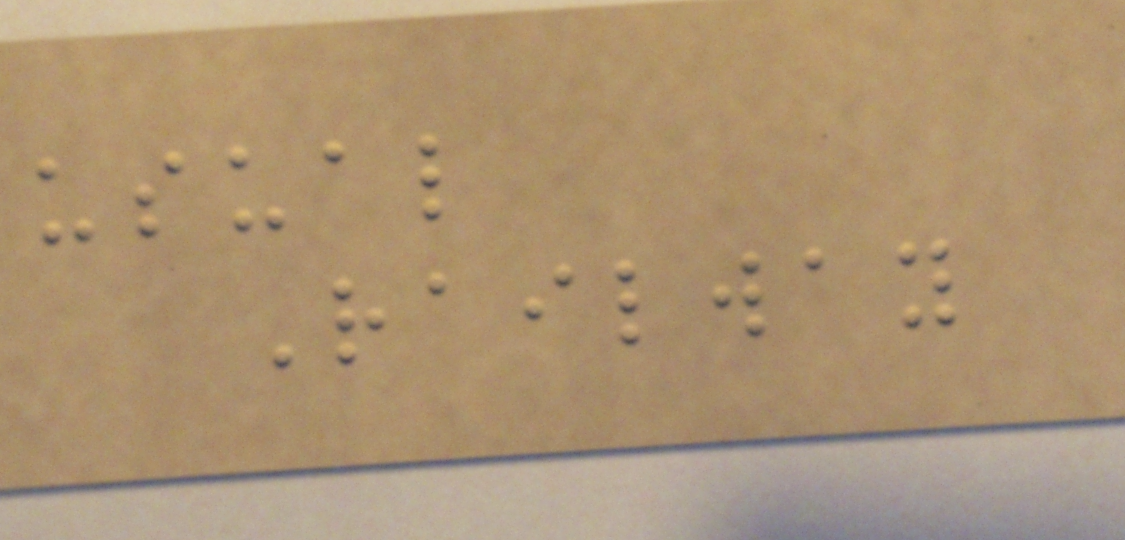usual
Railway
